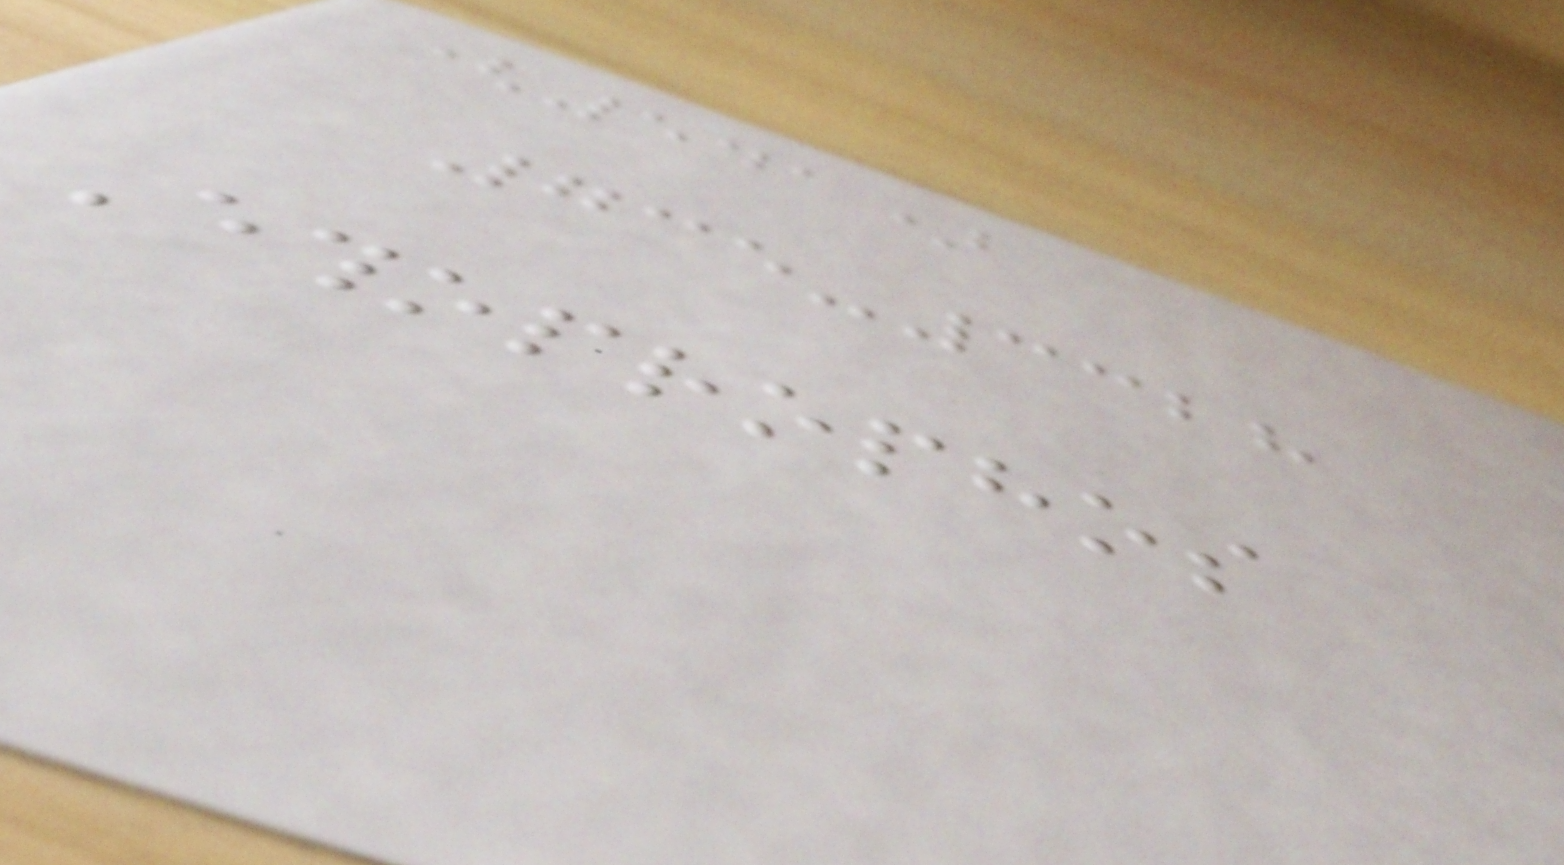(541)
735-3328
Ethoprophos
